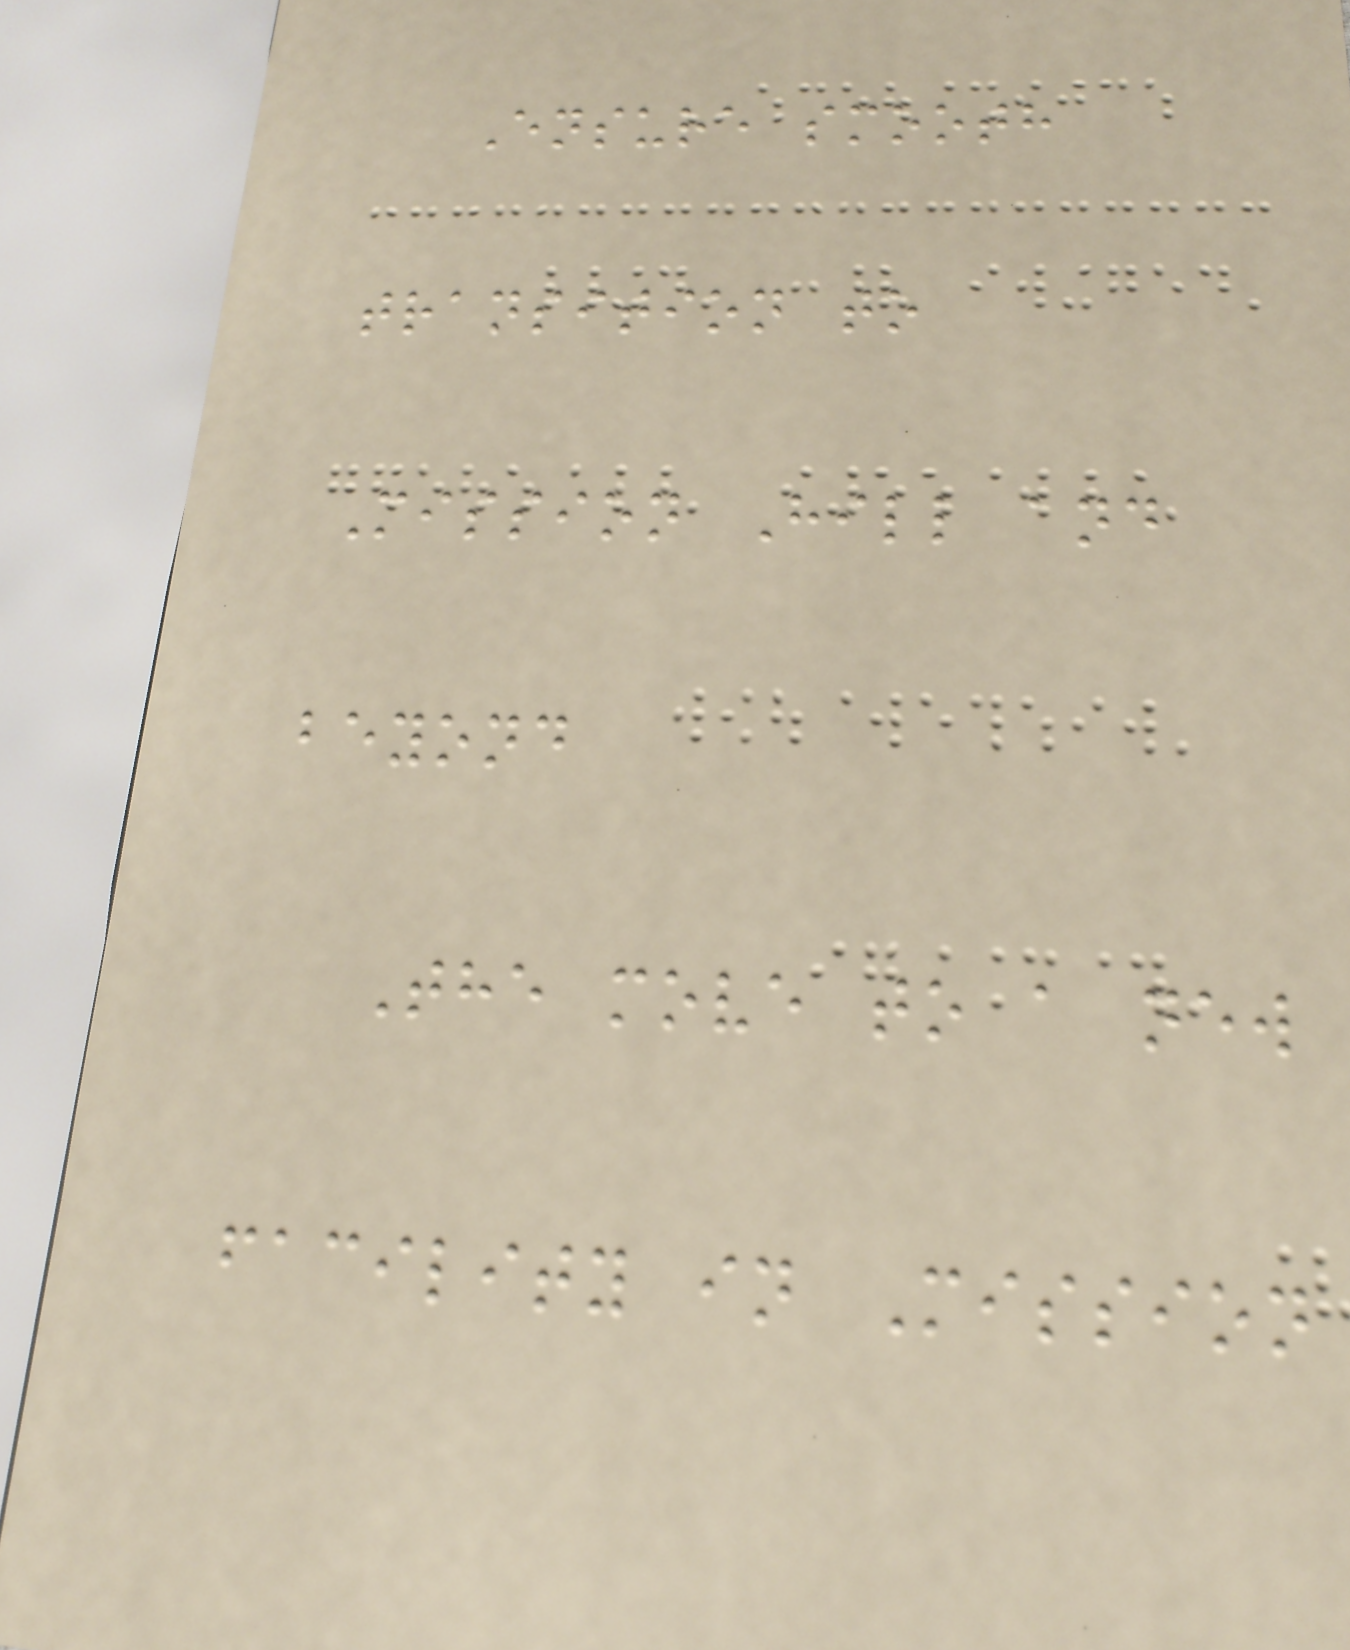Ensure smooth
transition to
Mission Hill and
beyond
The move to a new
facility in Mission
